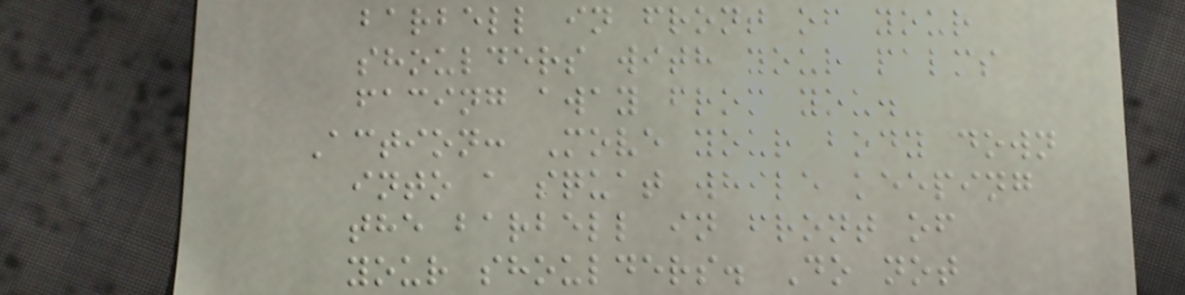barbell in front of your
shoulders with your palms
facing away from you.
Action: Move your body down
into a squat while keeping
the barbell in front of
your shoulders. Do not
